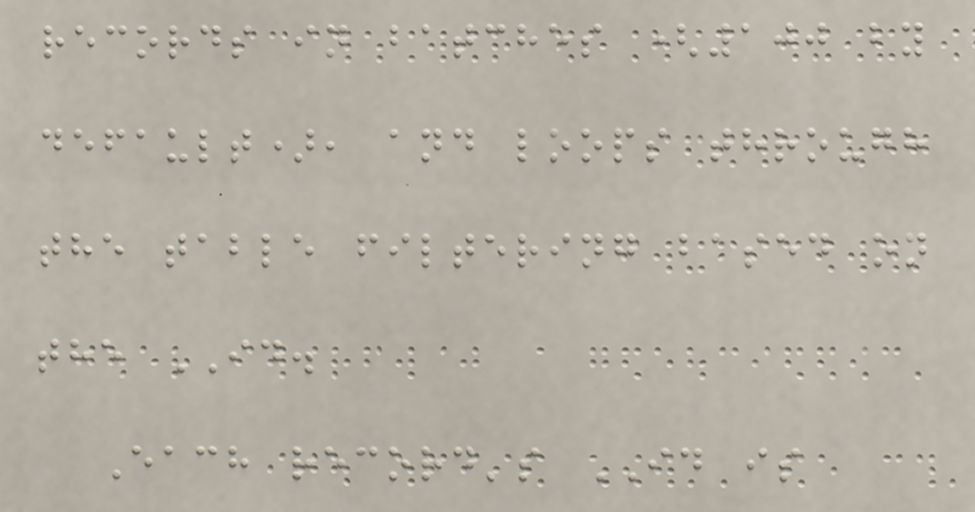records in batches (100 by
default), and loops through
the table filtering based on
the ID.
Each record's ID is
